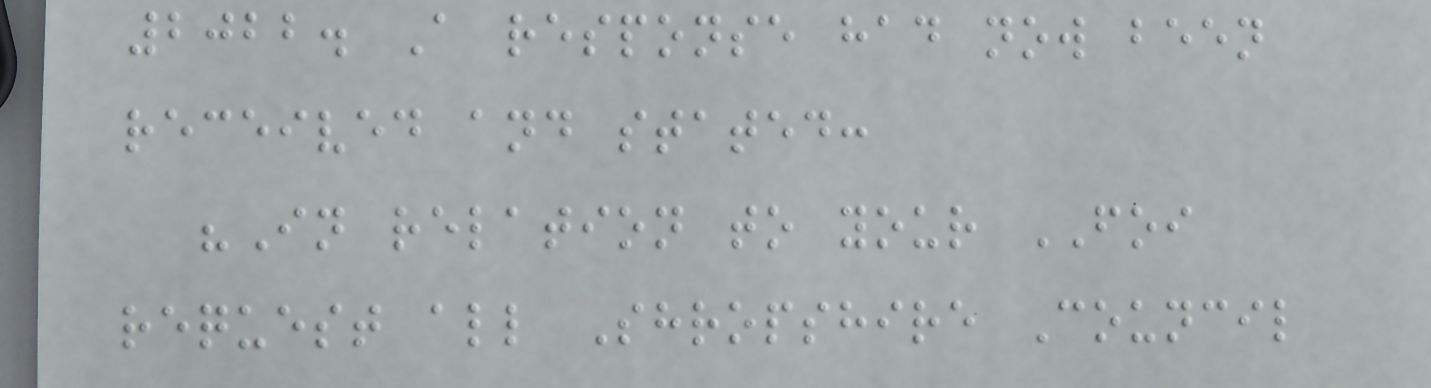2022. A response had now been
received and stated:
"In relation to your FOI
request all Shropshire Council
